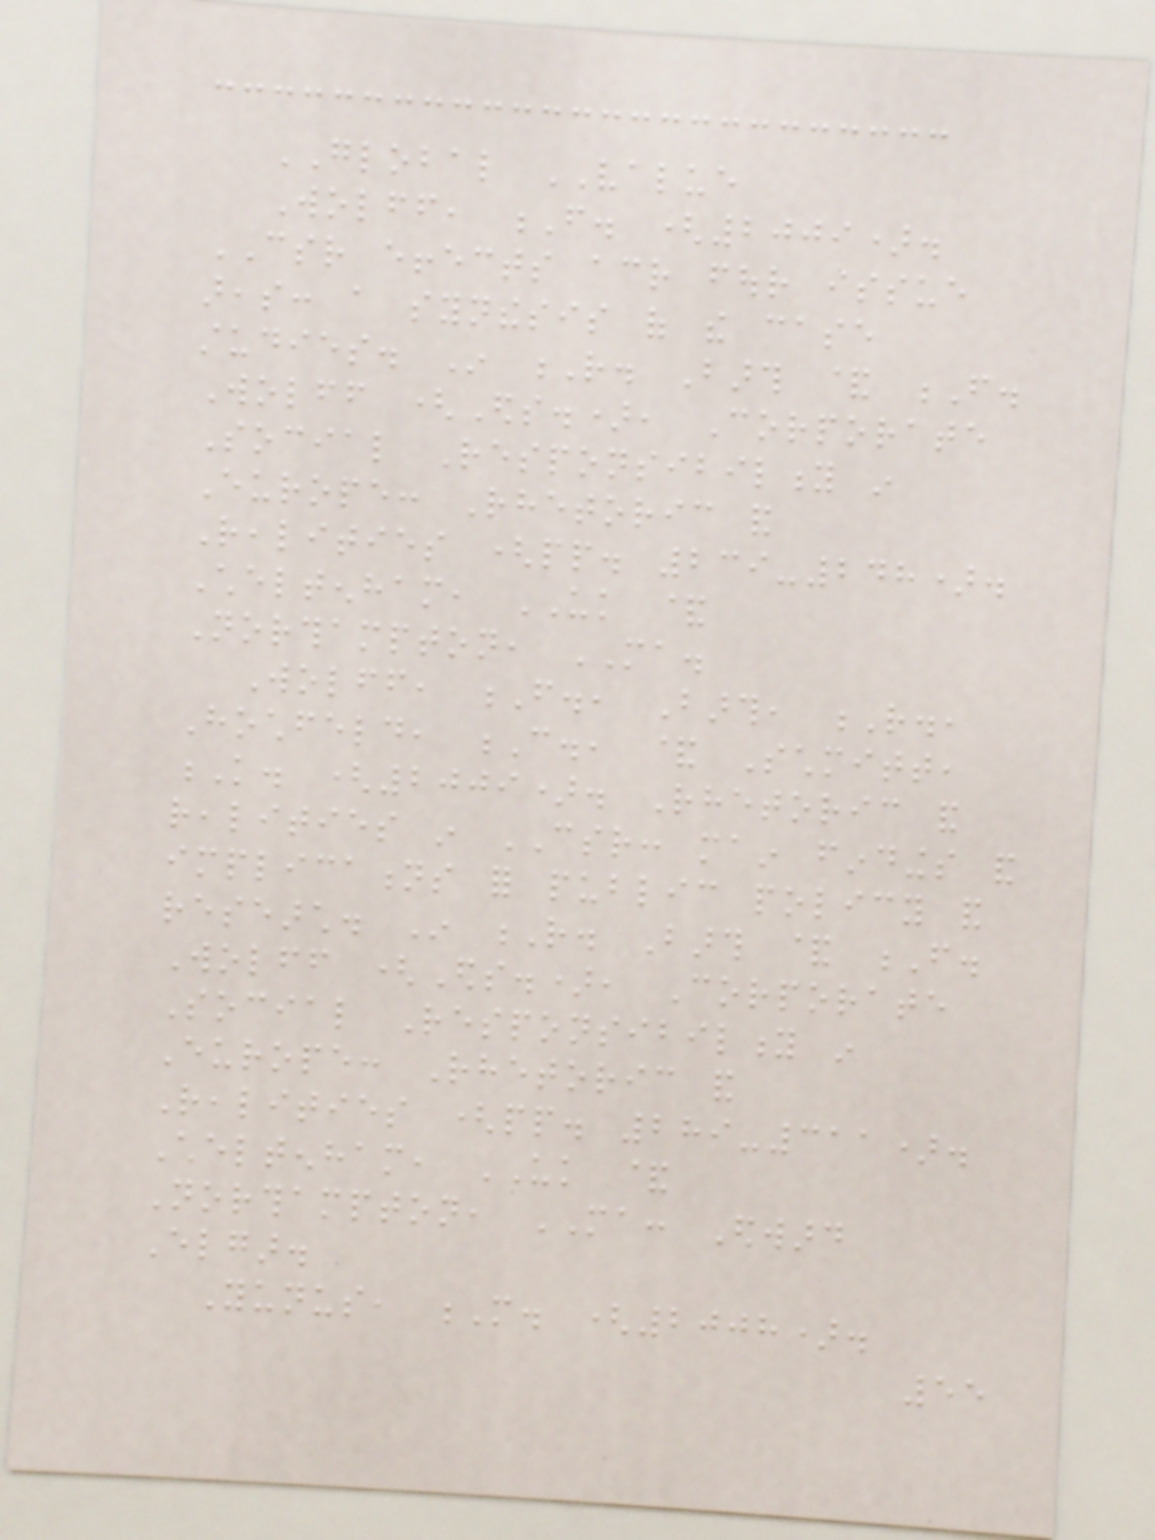GLOBAL VALUE
Wolff, F. (2009).
CSR effects across four issue
areas: a synthesis of the case
studies. In R. Barth & F.
Wolff (Eds.), Corporate
Social Responsibility in
Europe: Rhetoric and
Realities (pp. 239-248).
Cheltenham, UK &
Northampton, MA.
Wolff, F., Barth, R.,
Hochfeld, C., & Schmitt,
K. (2009). Rhetoric and
realities in CSR: main findings and
implications for public policy and
research. In R. Barth & F.
Wolff (Eds.), Corporate
Social Responsibility in
Europe: Rhetoric and
Realities (pp. 289-311).
Cheltenham, UK &
Northampton, MA: Edward
Elgar.
Yunus, M. (2008).
55
